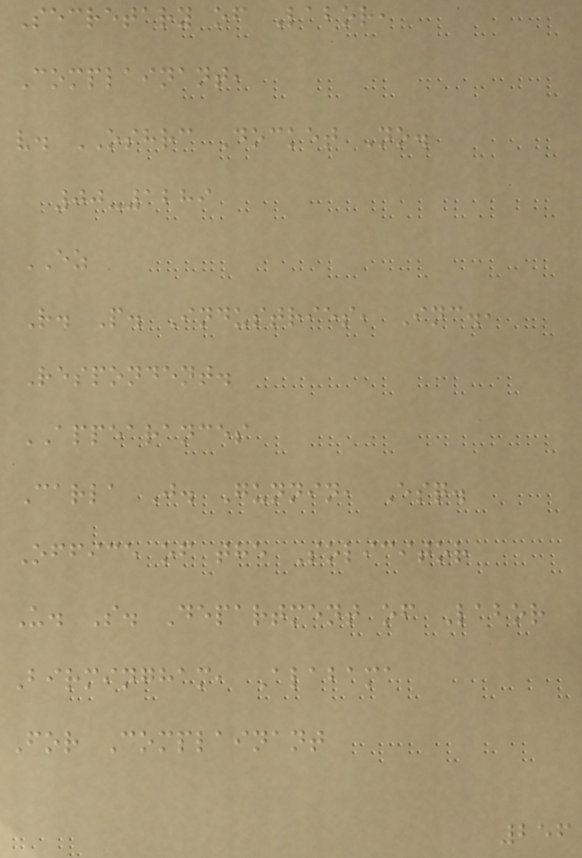Secretary of Labor,
Complainant,
v. OSHRC Docket No.
00-1289
EZ
R. P. Industries, Inc.,
Respondent.
APPEARANCES
Carla J. Gunnin, Esq.
Office of the Solicitor
U. S. Department of Labor
Birmingham, Alabama
For Complainant
256
